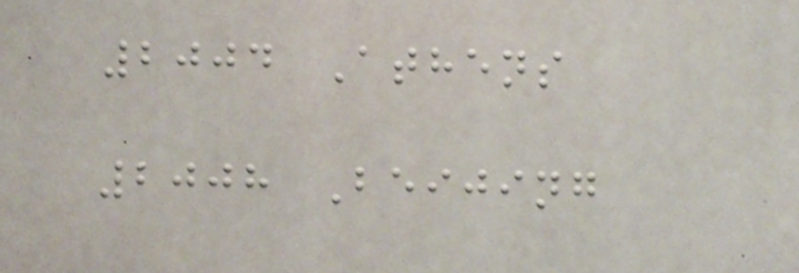2004 Athens
2008 Beijing
